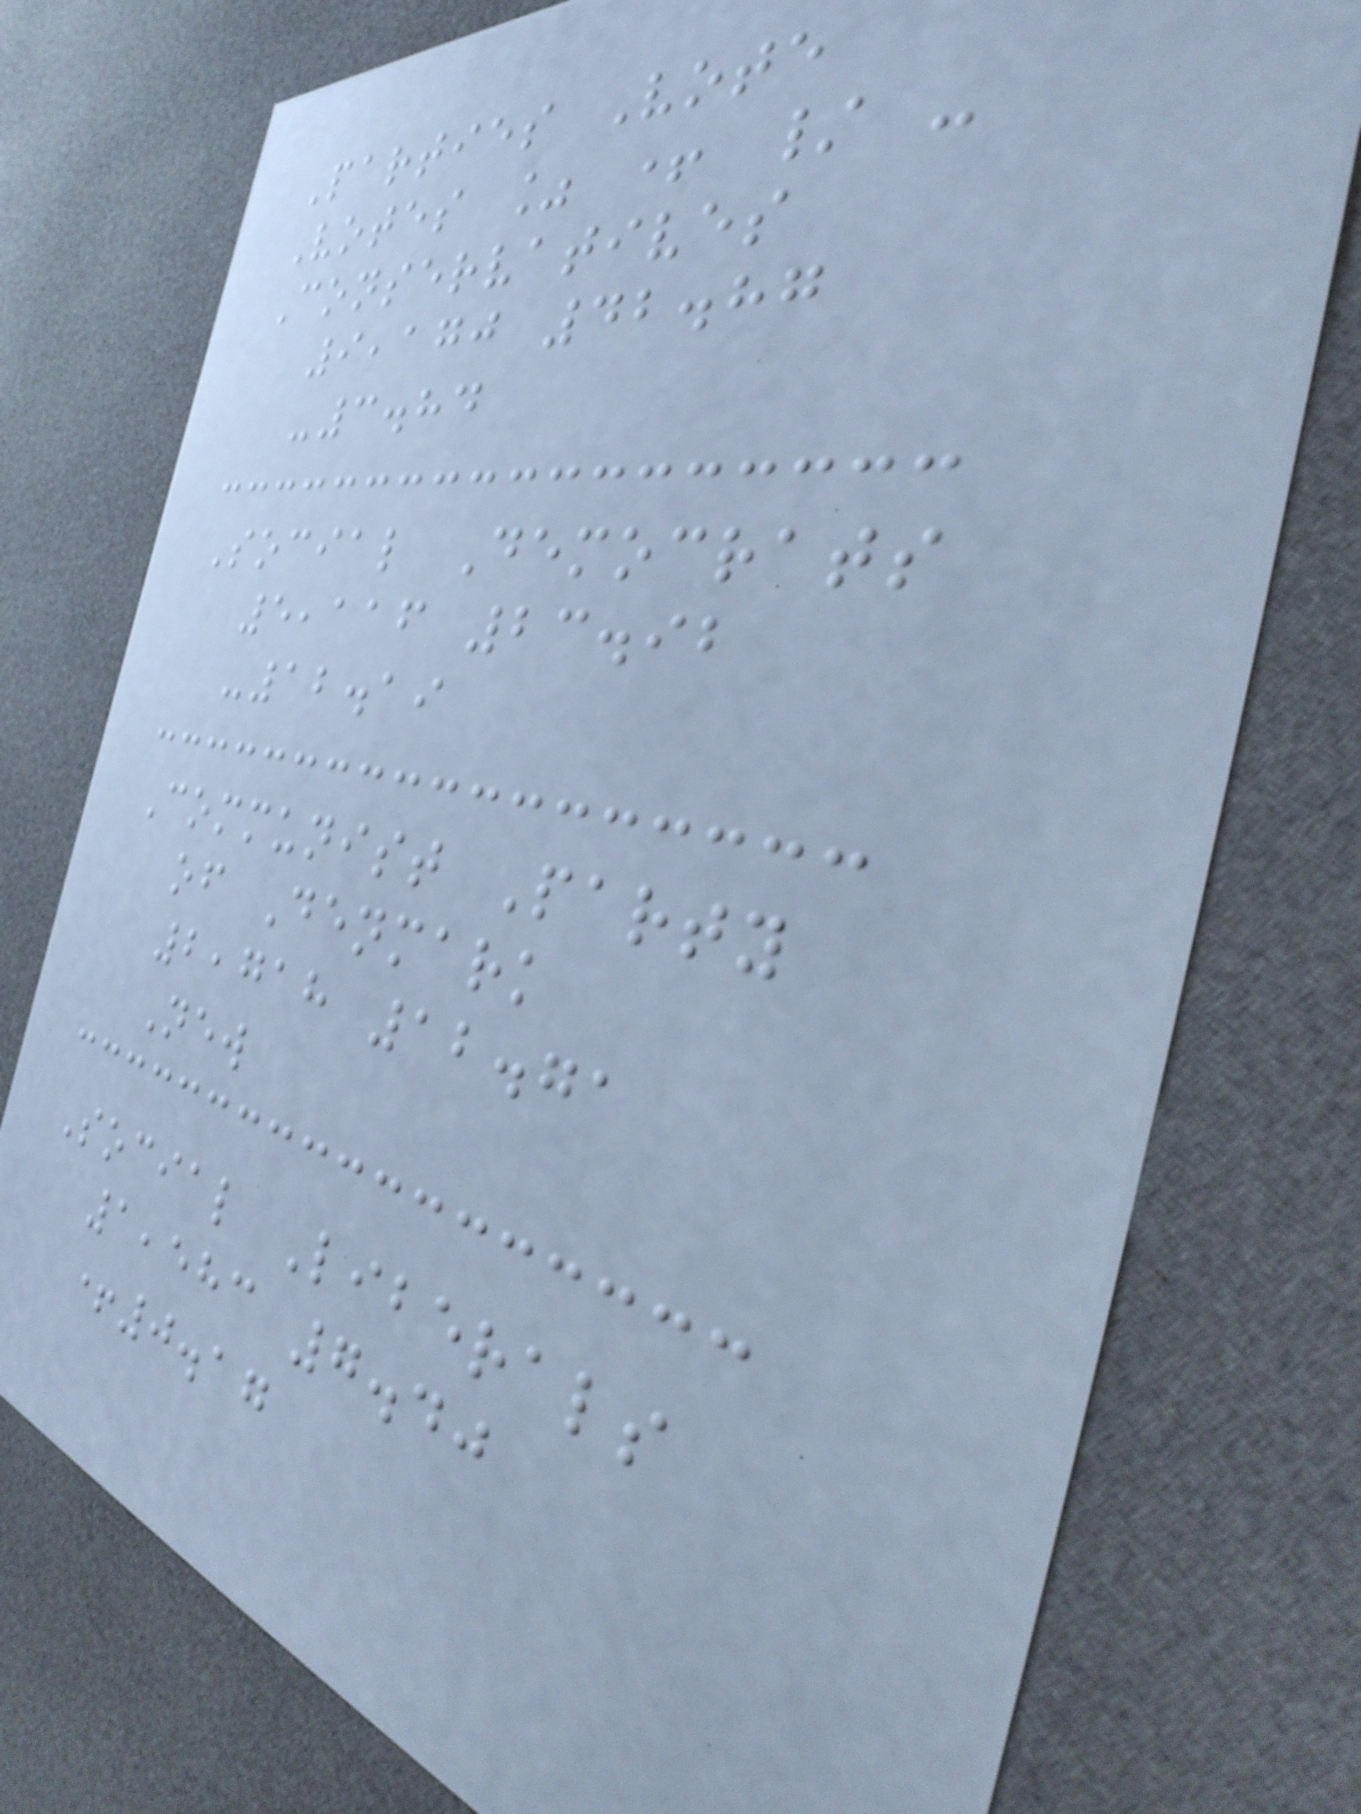Parties Vote
Votes % + / -
Conservatives
9,170 42.87
-3.84
Social Democrats
5,116 23.92
-12.19
Communist Party
of Denmark
2,718 12.71
New
Social Liberals
1,583 7.40
+0.17
